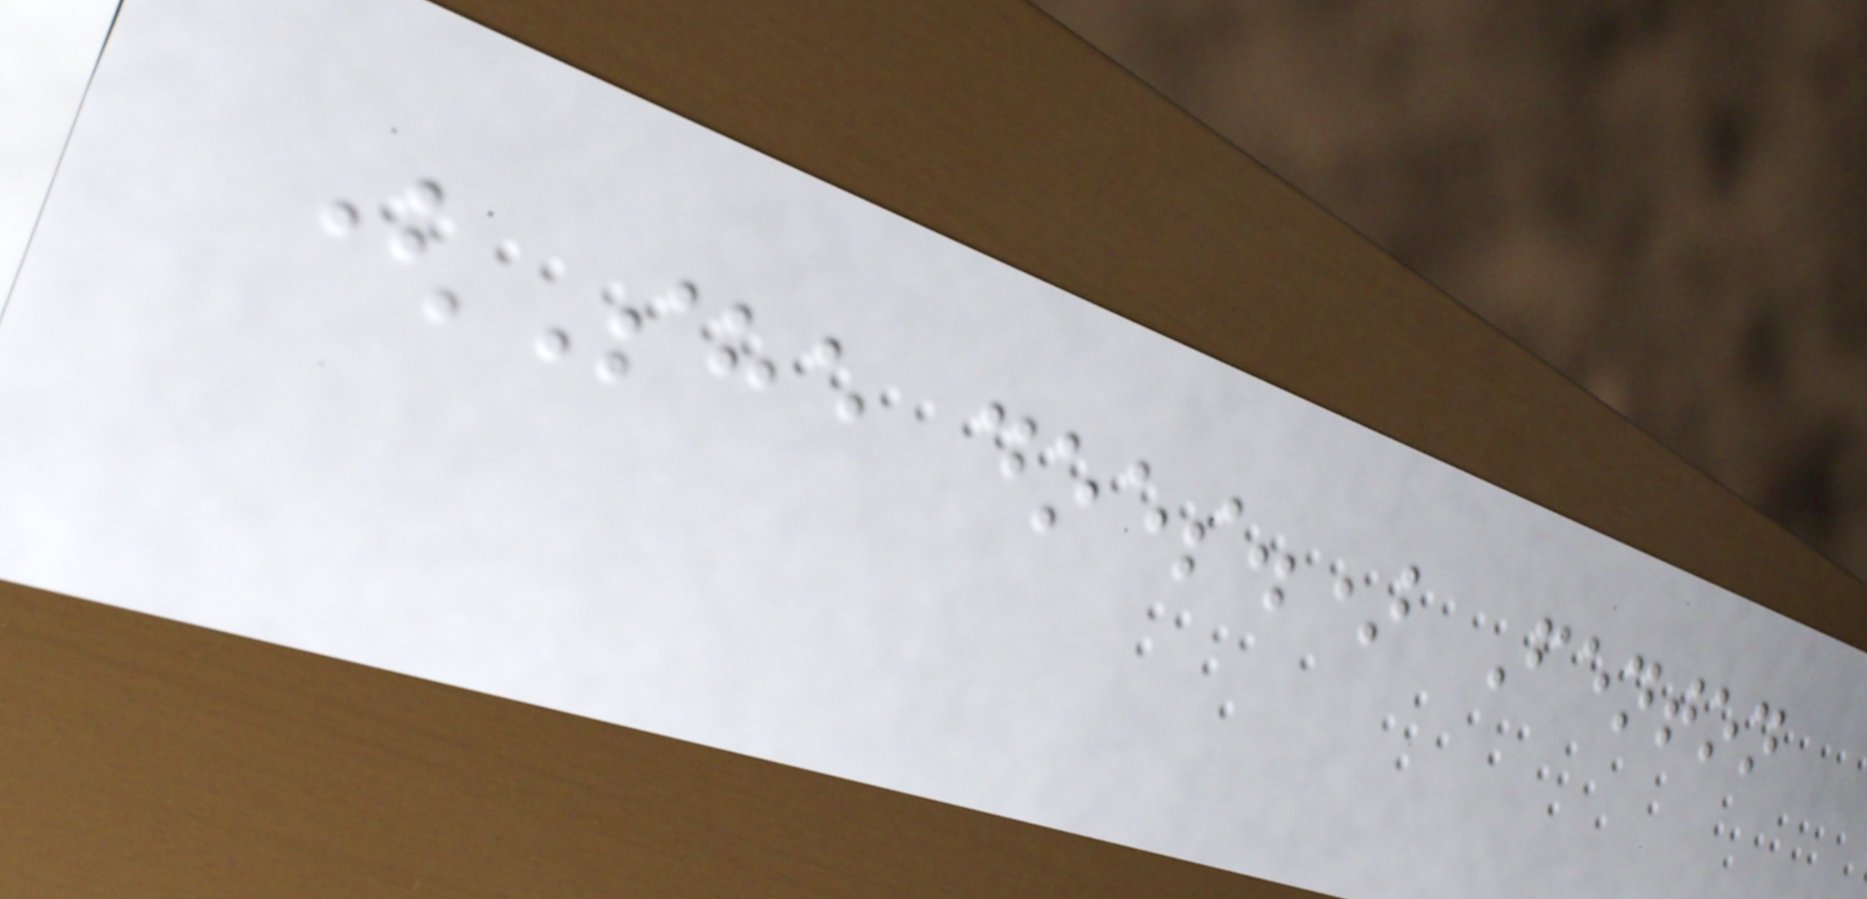(She does.) Fenton
